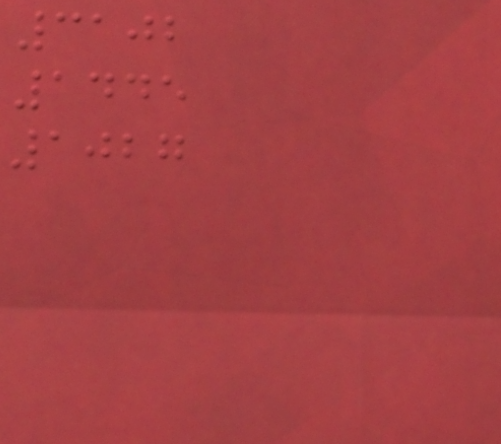3102
1445
1027
